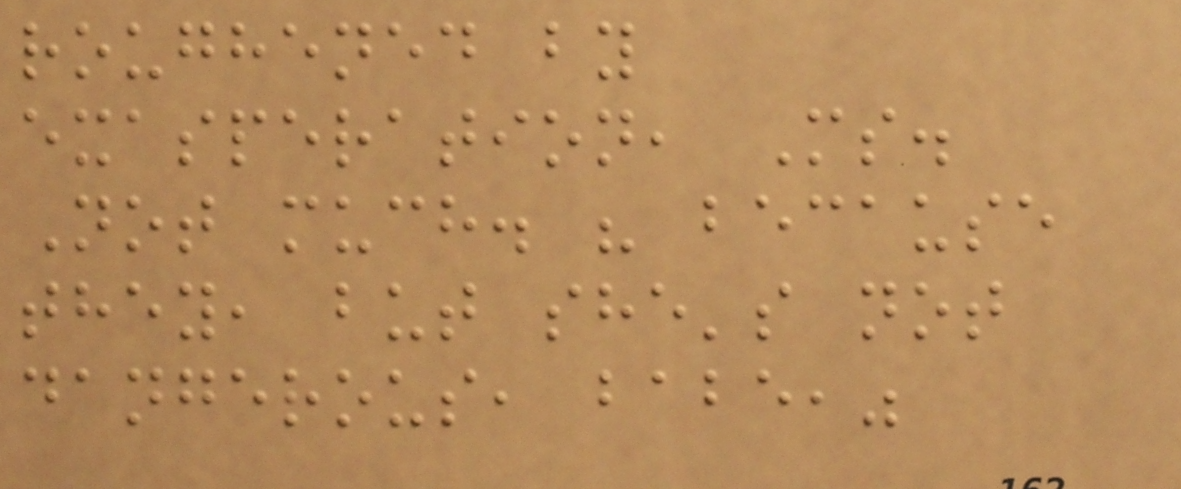roughened by
exasperation, Ms.
Not much. " because
they, but she's not
dangerous, babe,"
